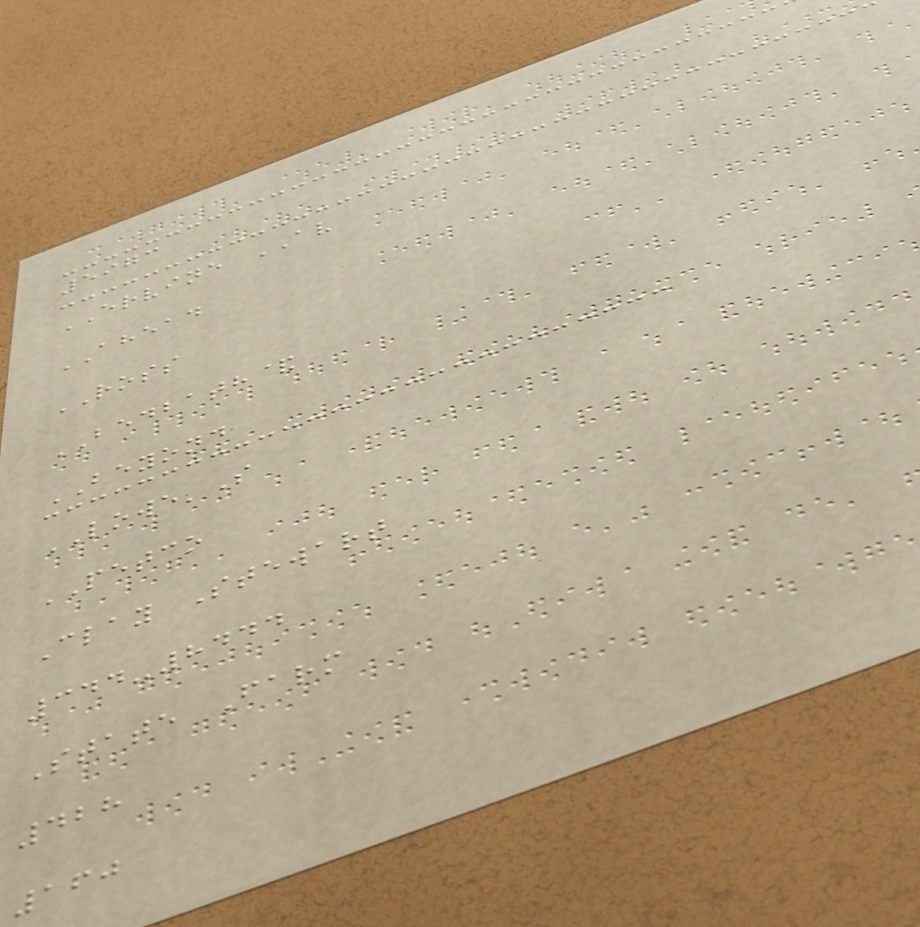5973
ERVINE AV
AHEAD
ROSS
BEDBATH&
BEYOND
LOWE'S
PETCO
Clay Stewart
344-8444
State Farm
428
160
